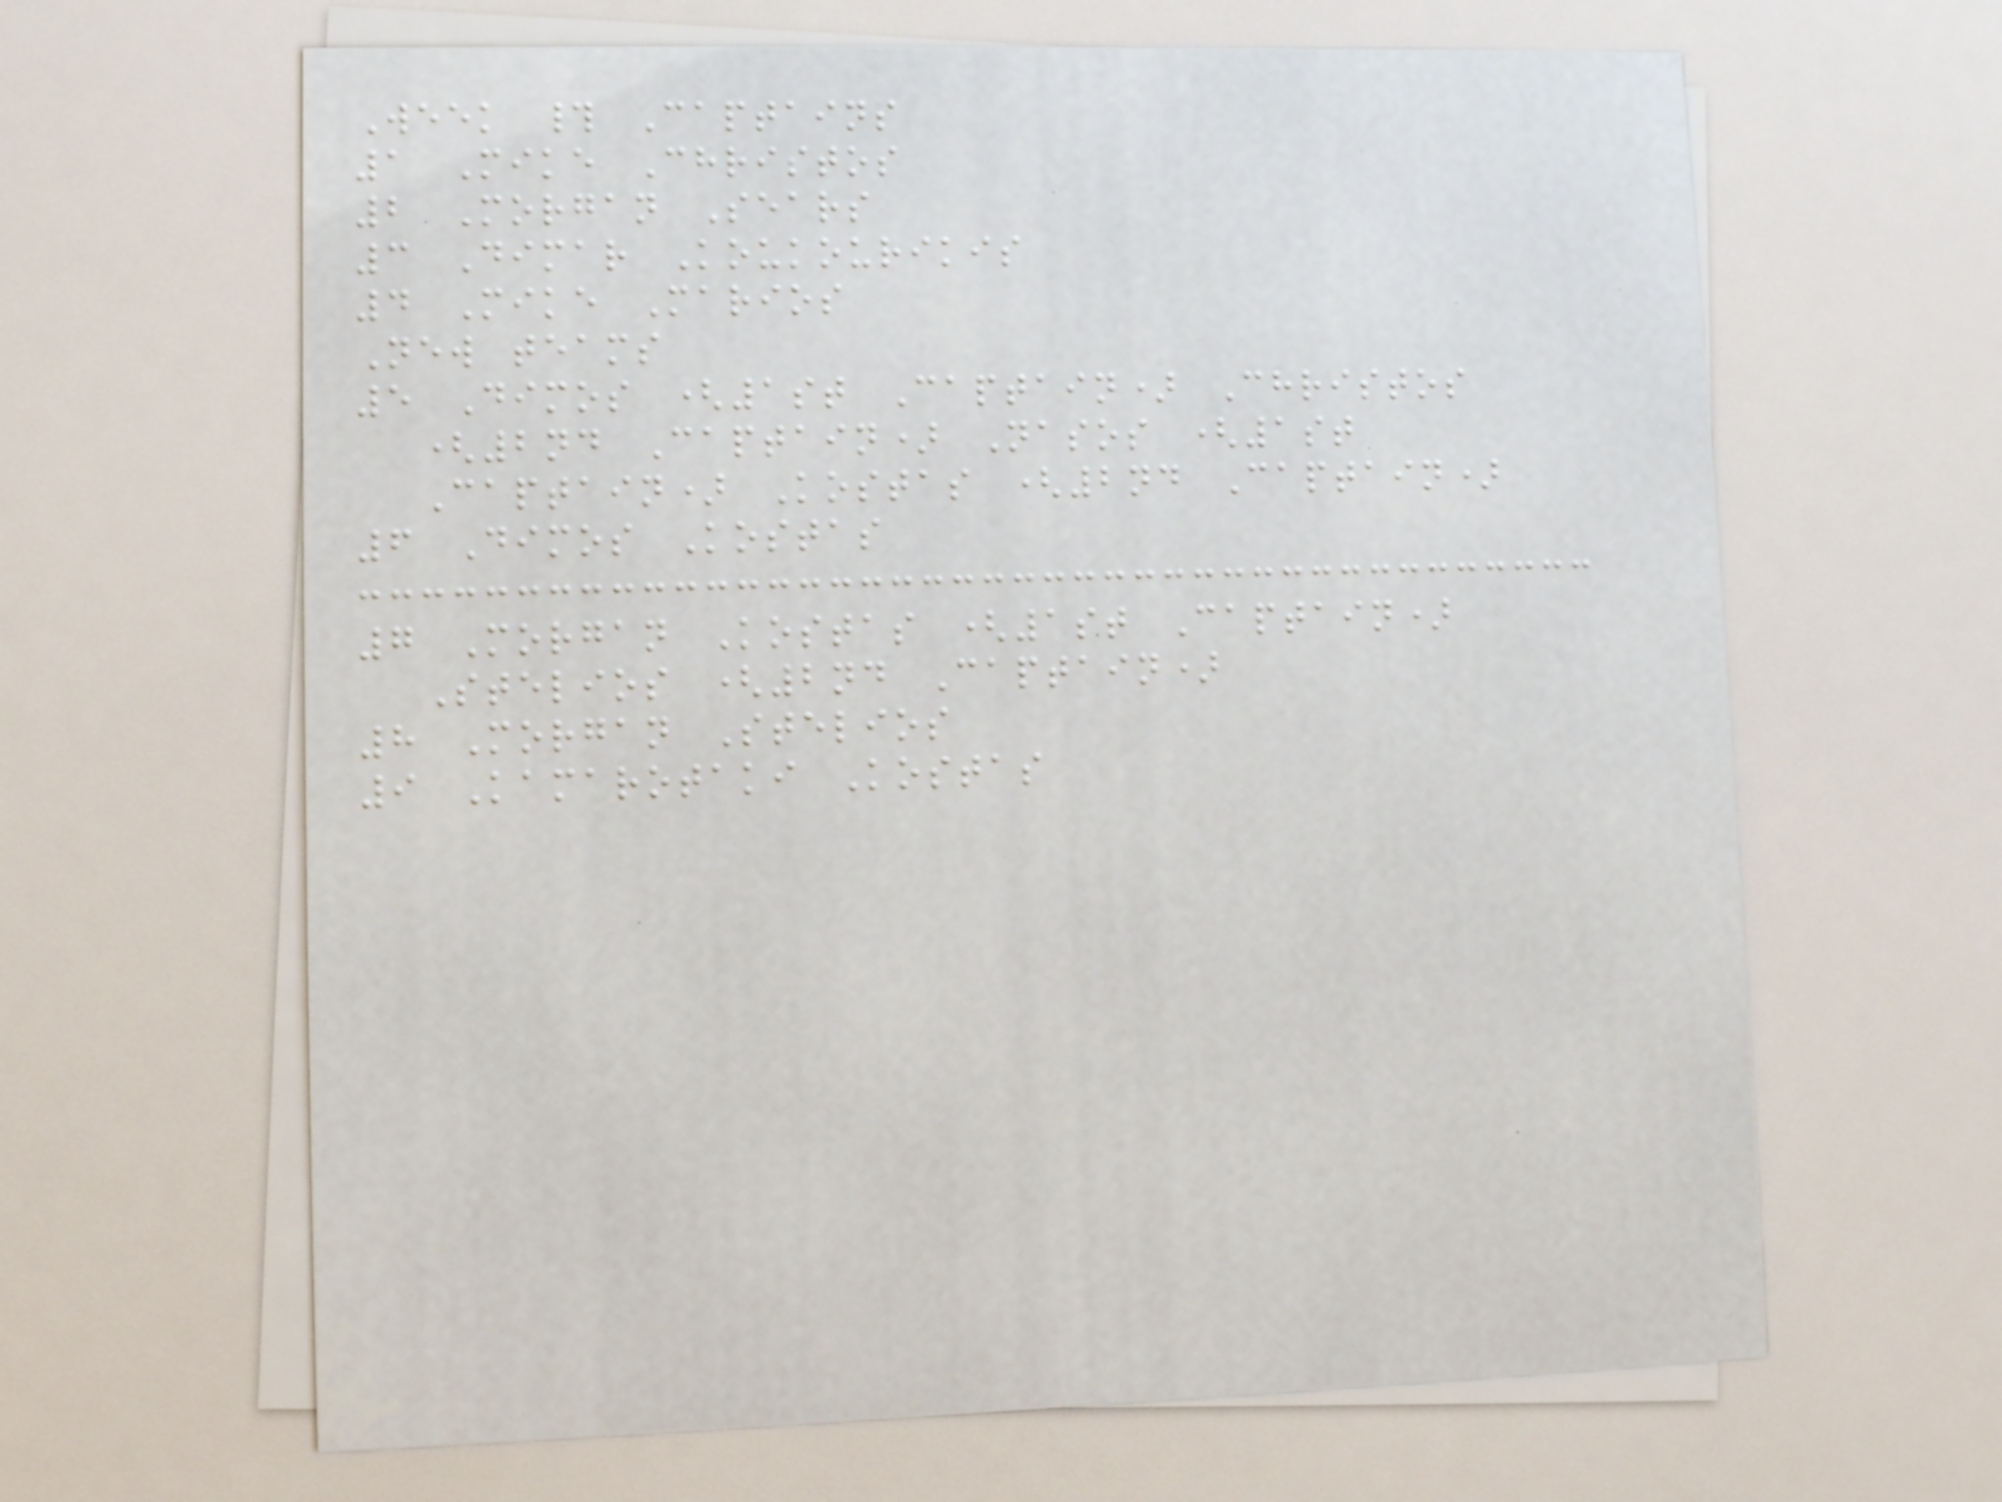Week # Captains
1 Mike Christos
2 Morgan Sears
3 Dimar Koukourikis
4 Mike Marios
New teams
5 Dimos (1st Captain) Christos
(2nd Captain) Nasos (1st
Captain) Kostas (2nd Captain)
6 Dimos Kostas
7 Morgan Kostas (1st Captain)
Stelios (2nd Captain)
8 Morgan Stelios
9 Kamarotaki Kostas
